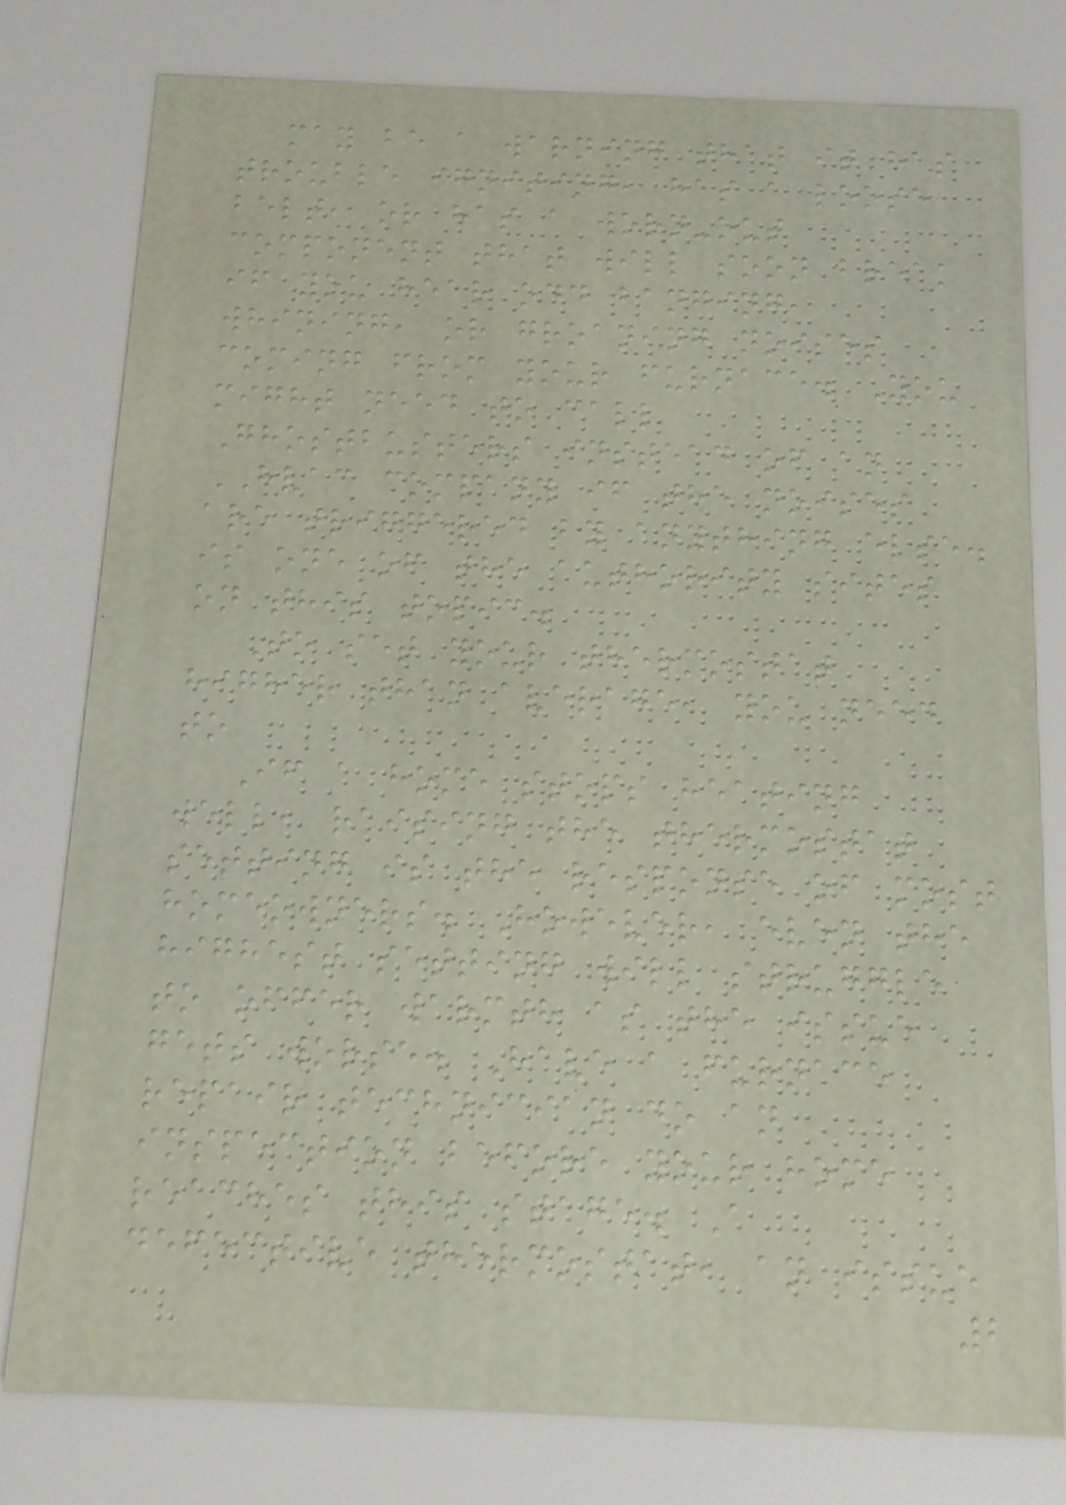may be a warning that it has
trouble igniting, has a loose
belt, or has a worn-out
component that will soon break
if you hear odd banging,
whining, or groaning noises
coming from your furnace. You
might need to call
Ghostbusters instead of an
HVAC company if the noises
are triggered by anything else.
is one of the authority sites
on this topic.
To set your thermostat
higher than average, you need
to
If a home stops heating
well, raising the thermostat
setting is the response of most
homeowners. However, even the
highest setting will struggle
to offer warmth as the issue
gets worse. Have a furnace
repair technician do an
inspection before your home
reaches this stage. A
defective thermostat, an issue
2
